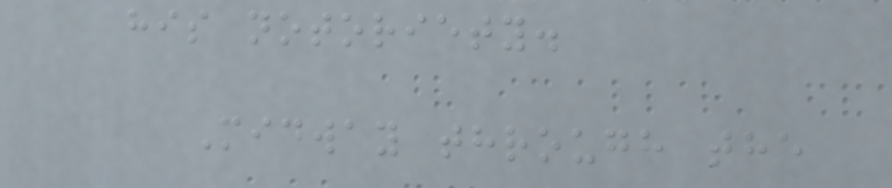his notoriety.
Midway through the
